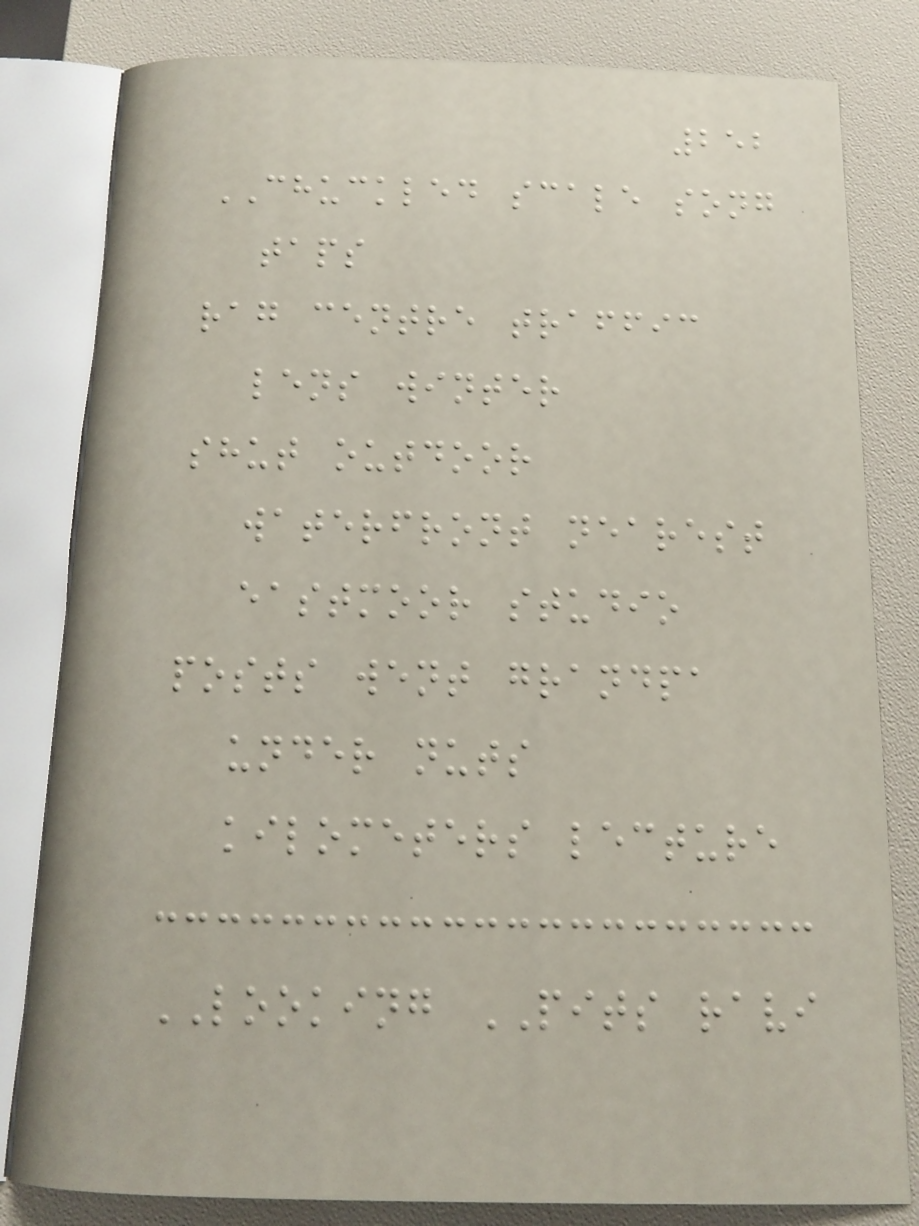252
CHUCKLED scale song
taps
rag centre traffic
lens winter
shut outdoor
waterfront nearest
eastmoor studio
posts went grandpa
under nuts
kilometers lecture
LOOKING PITS ravi
